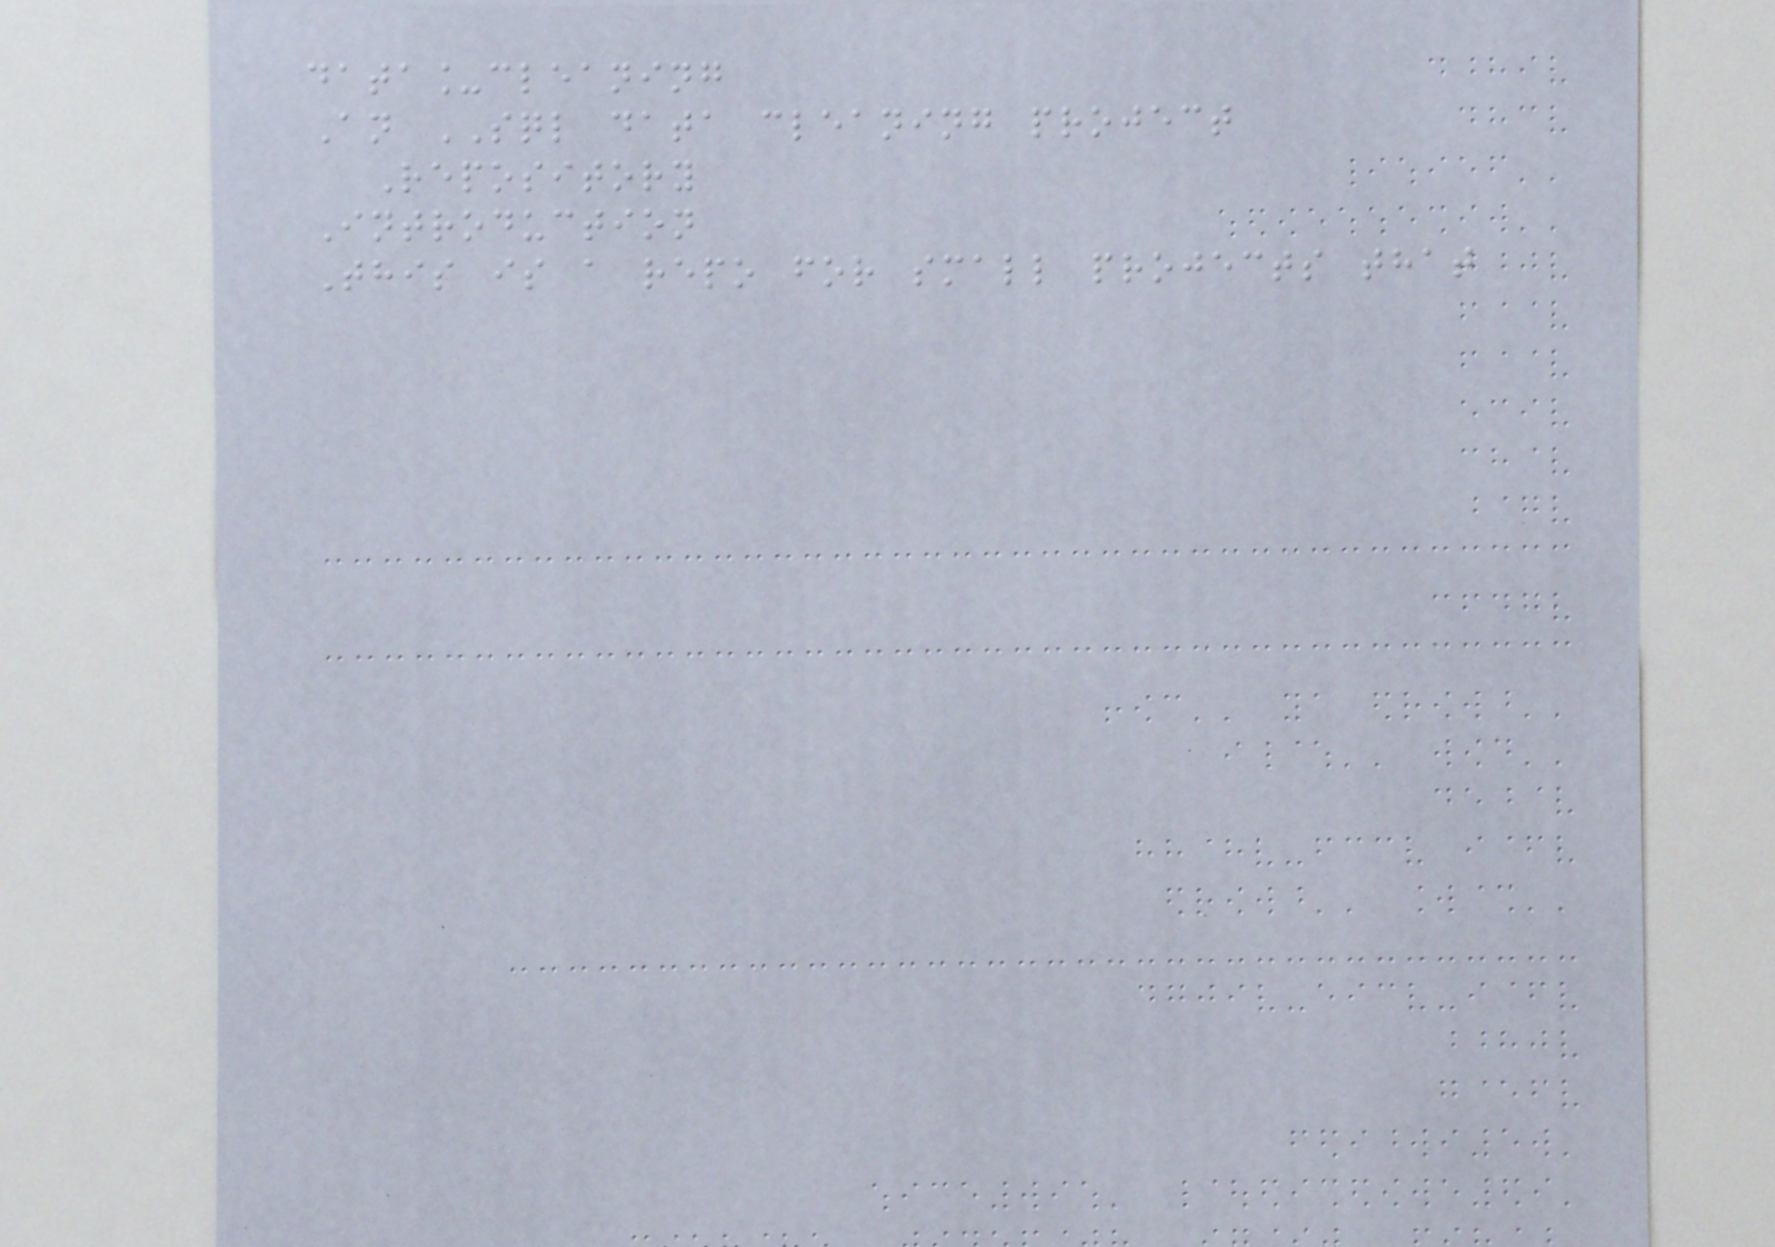data_cleaning
An SQL data cleaning project
Repository
Introduction
This is a repo for small projects that
